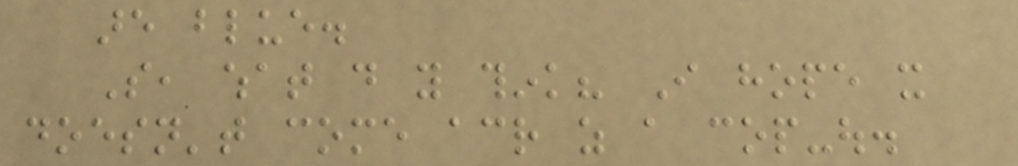are blue.
So, what do you think? I hope it
doesn't come across as a cop-out.
